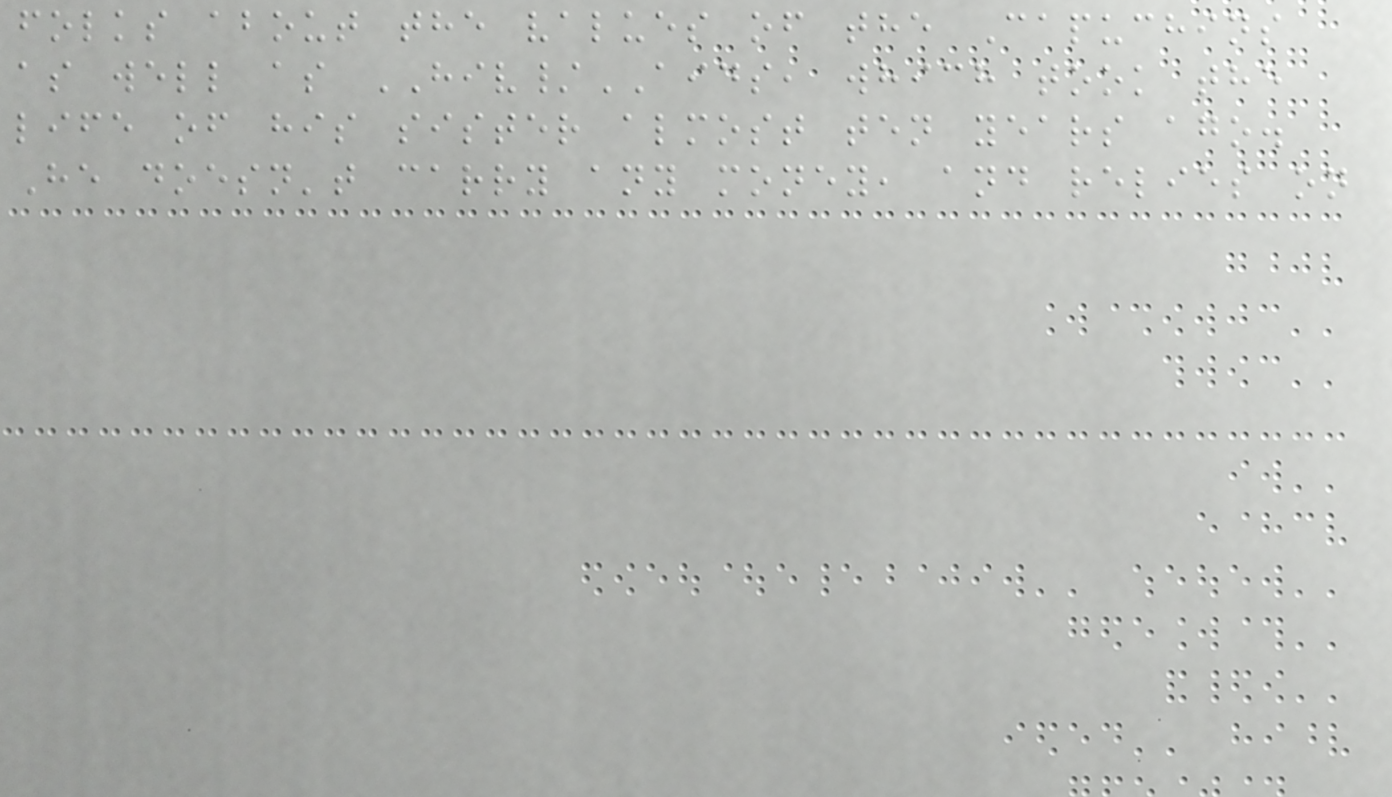folks about the values of the Capuchins
as well as HIV/AIDS, which took the
life of his sister almost ten years ago.
He doesn't carry any money, and relies on
